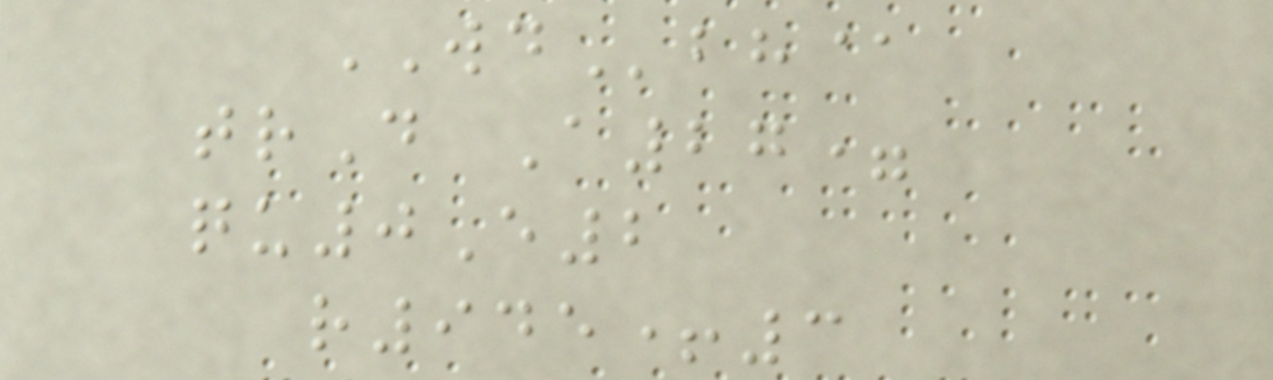WDbh@
trD A27=
qu0E2
r945+3
